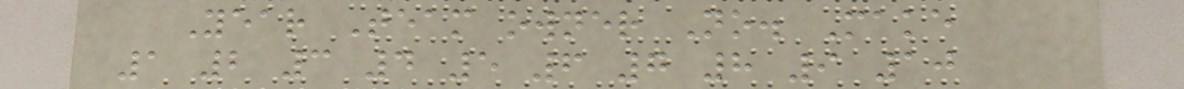Year Team owner No. Make
1 2 3 4 5 6 7 8 9 10
